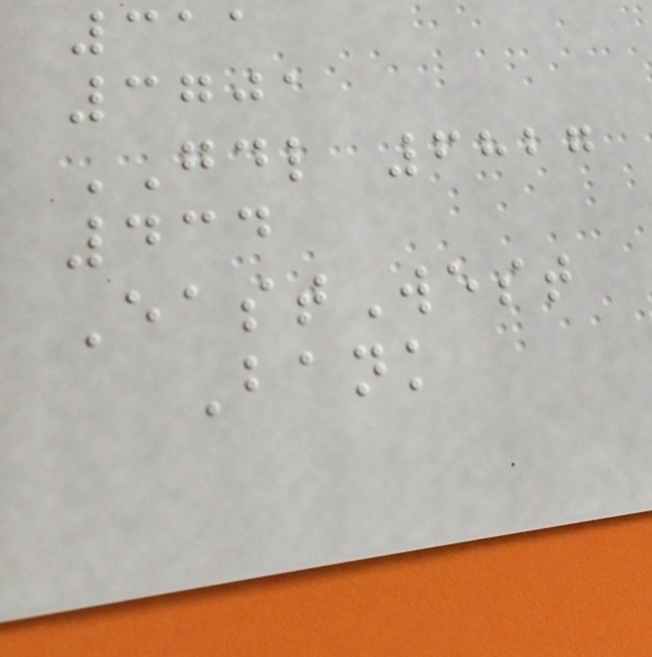311
3701
GDL 6827
434
EastWest
Bank
